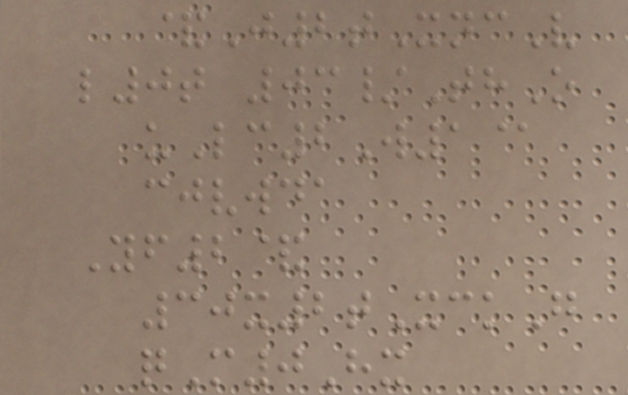&J2tXncV
l0t 03/ThO
uLc2W1@
cjvwda
Yf2&
30x2tXckG
qM0Hx
